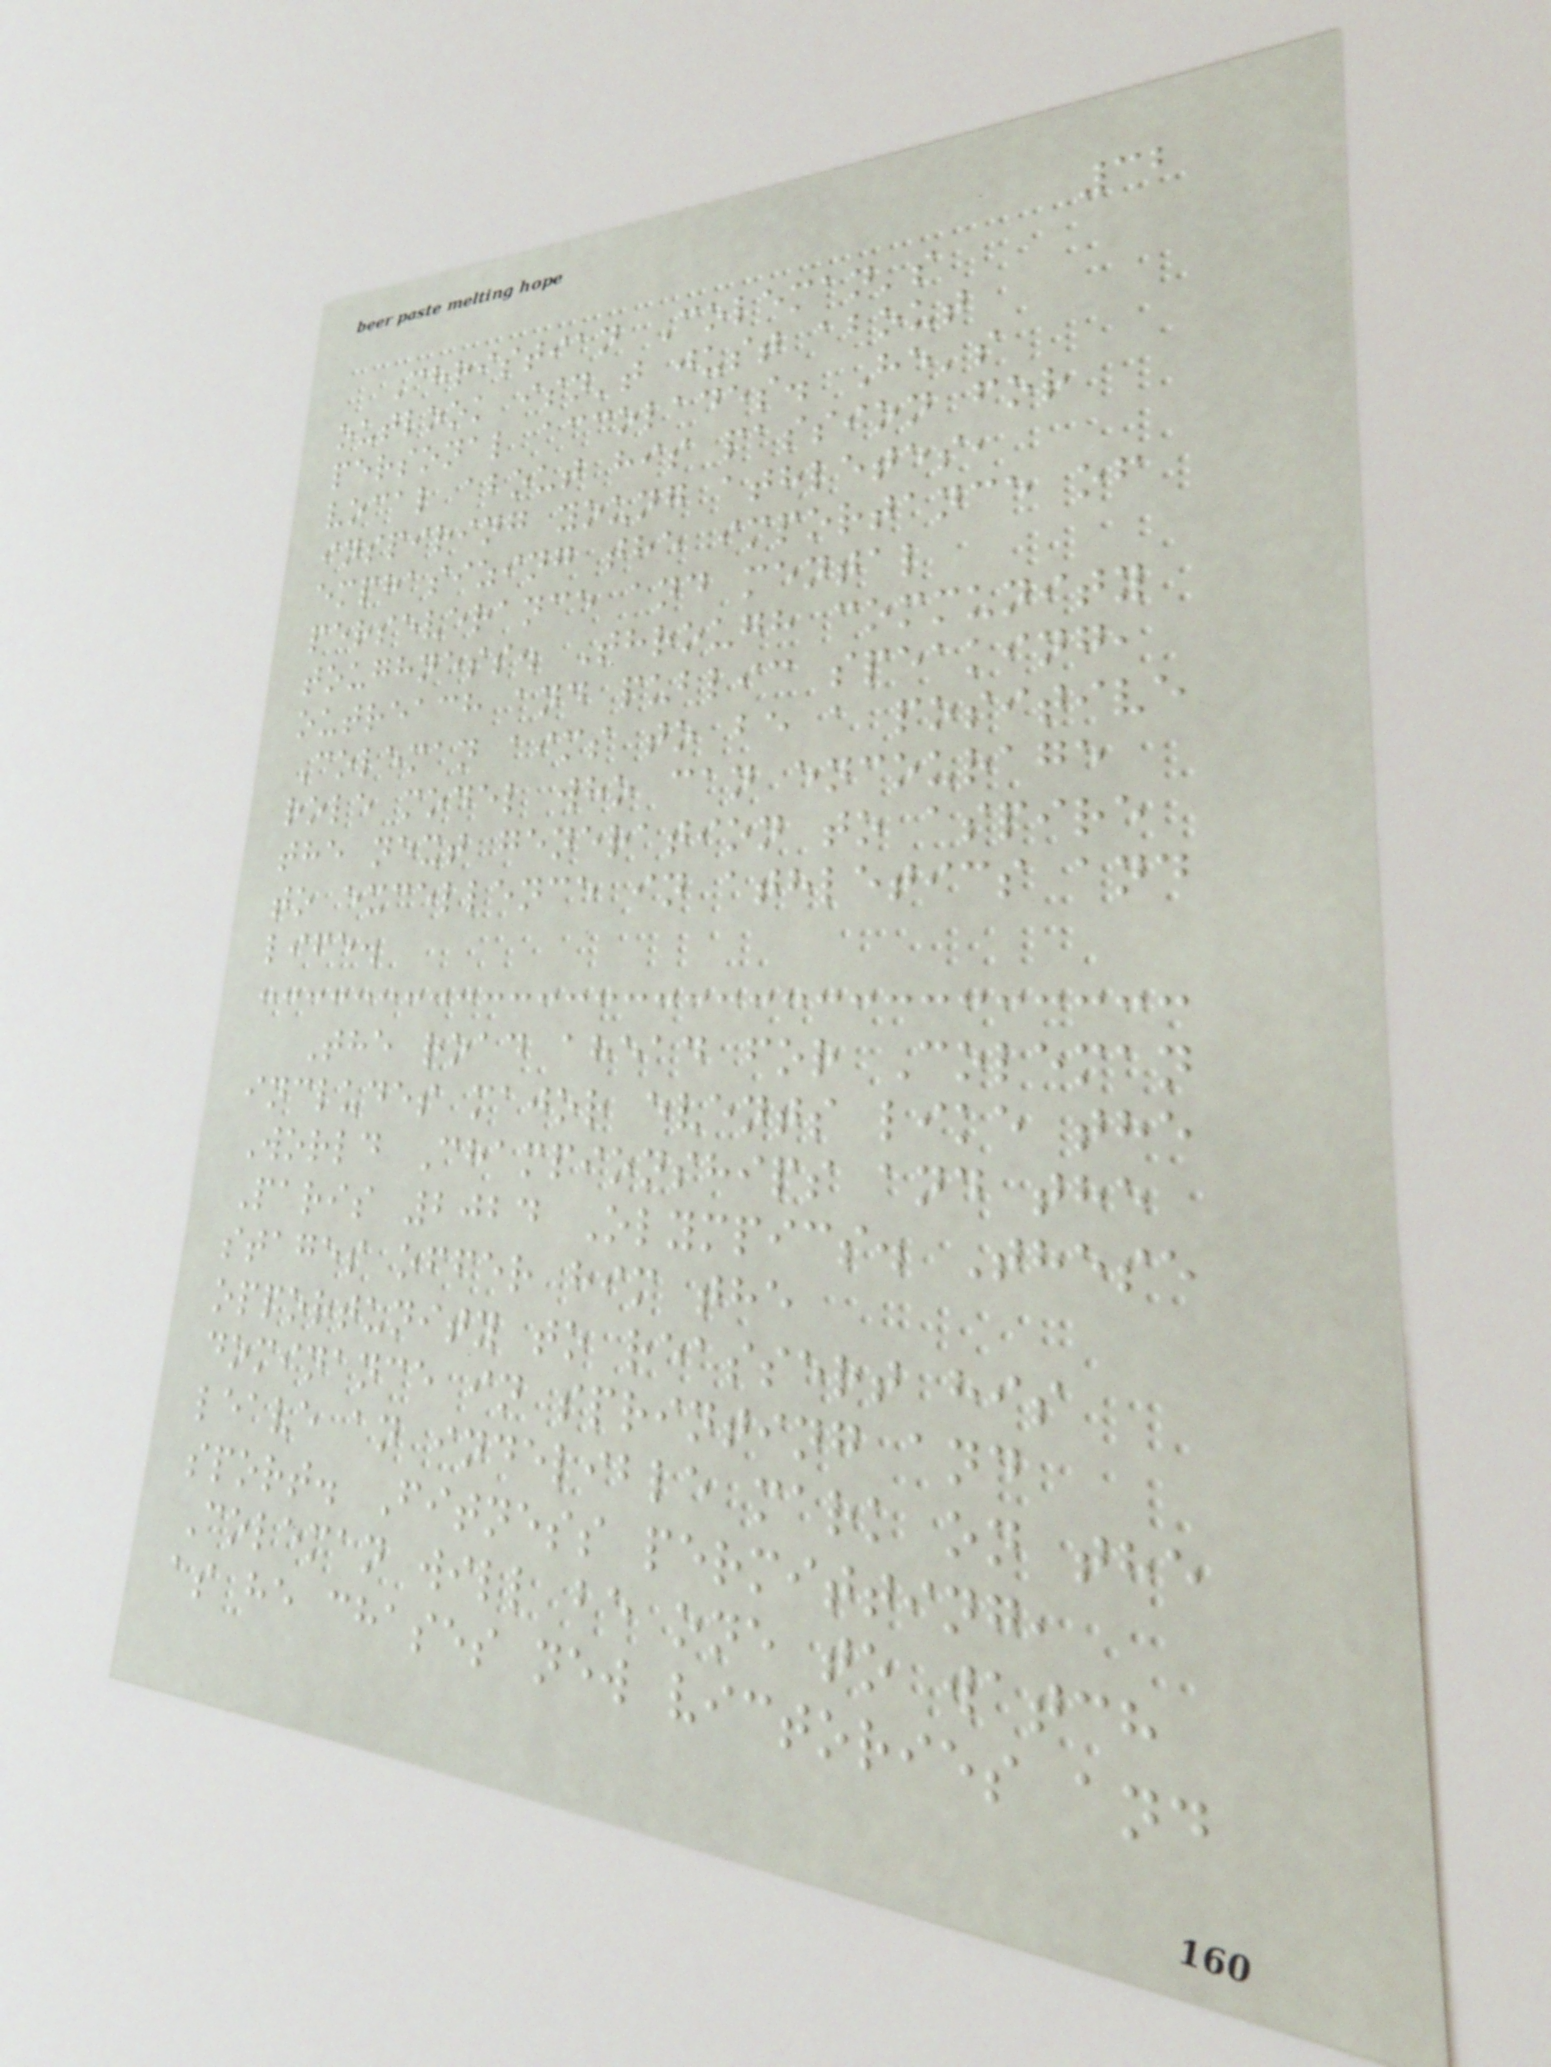32
Christian Coleman's
outlook isn't just about
personal accolades. He's
vocal about his passion for
inspiring young athletes,
emphasizing the importance of
perseverance and mental
toughness. Through community
outreach and public speaking,
Coleman aims to be a positive
role model who can encourage
the next generation to aspire
to excellence in athletics and
life.
The road ahead for Coleman
includes major events like the
World Championships and the
Paris 2024 Olympics. These
stages offer him the
opportunity to reassert his
dominance in sprinting and
leave an indelible mark on the
sport. Fitness permitting,
Coleman will be one to watch
as he chases new victories and
